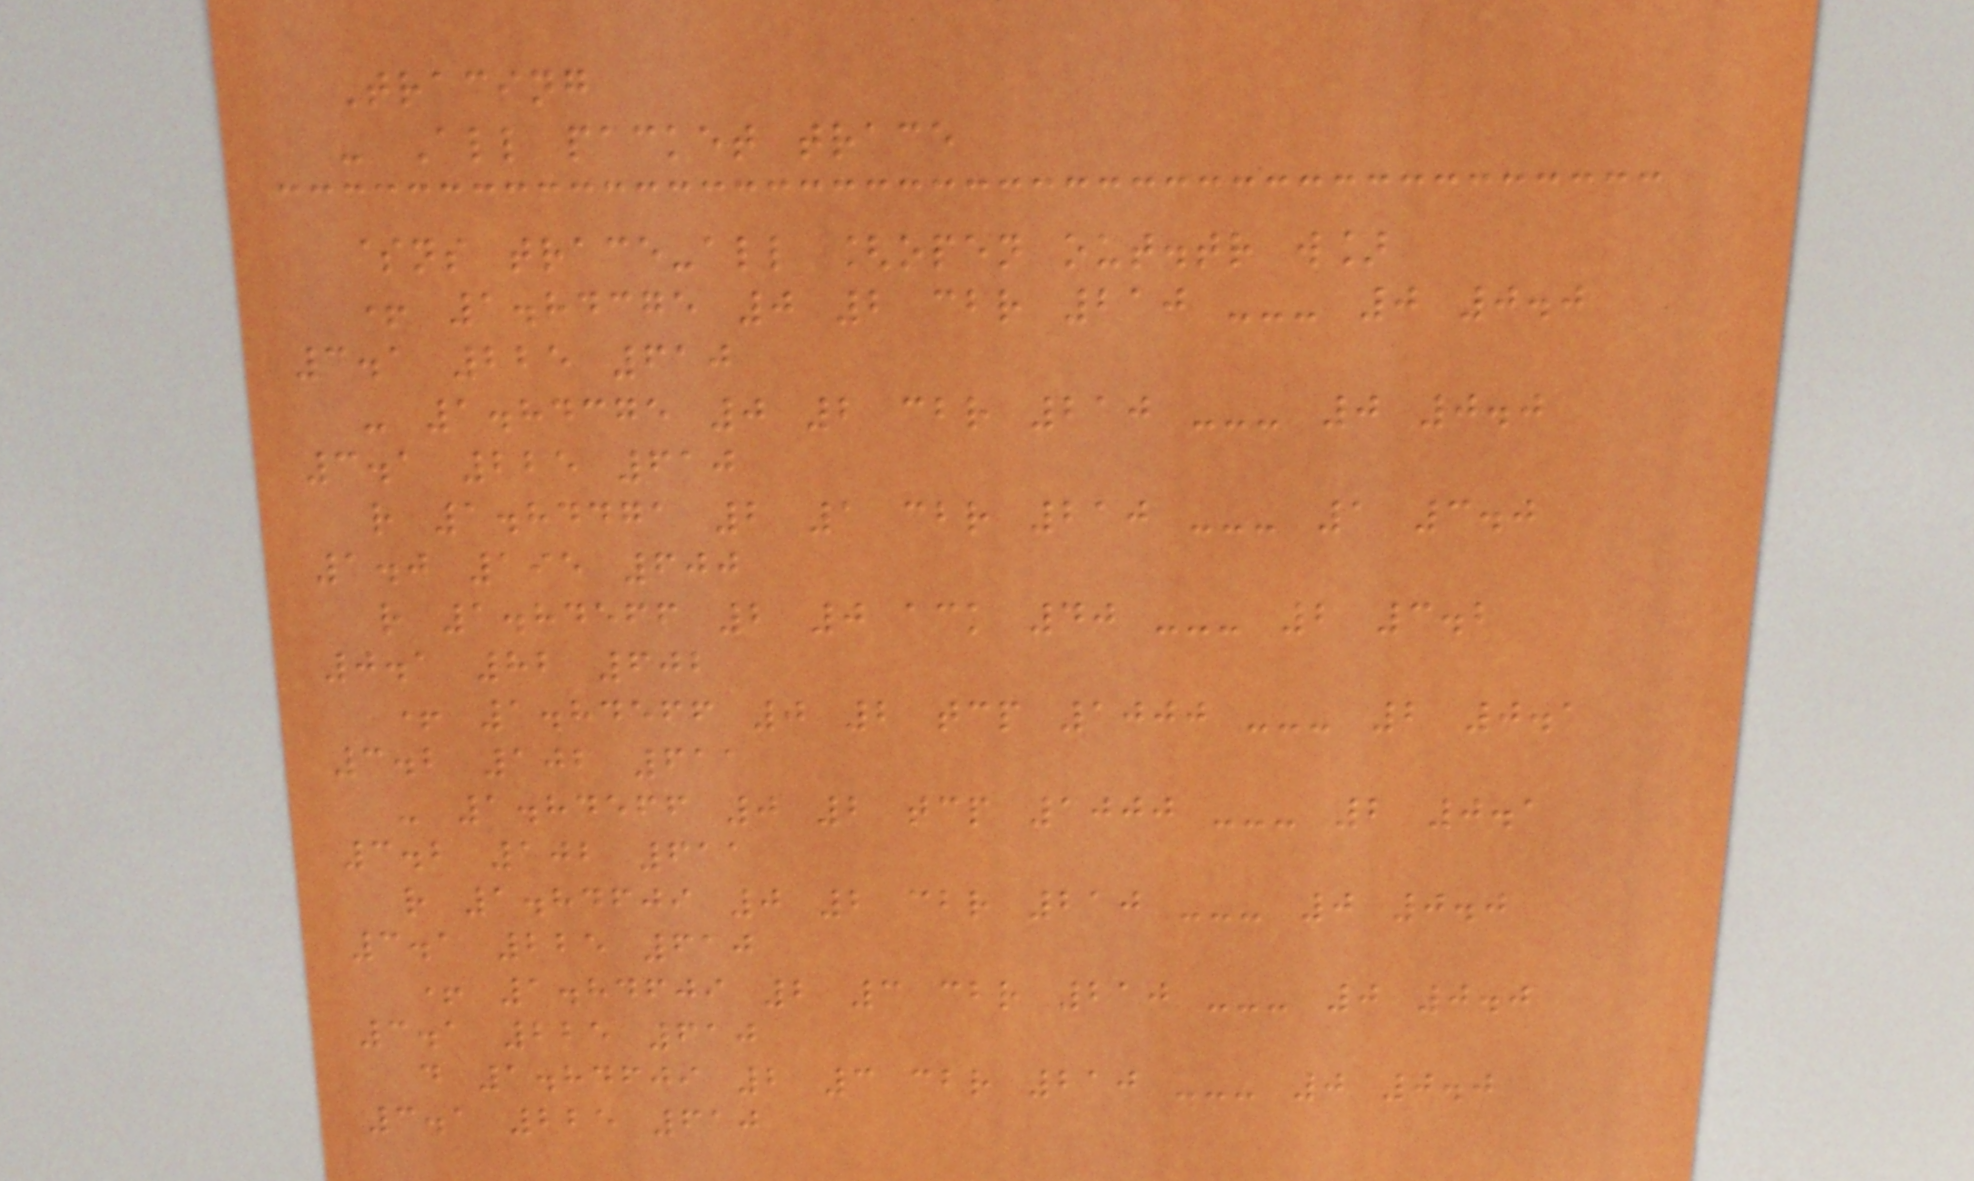Tracing
- All packet trace
$ns trace-all [open out.tr w]
+ 1.84375 0 2 cbr 210 --- 0 0.0
3.1 225 610
- 1.84375 0 2 cbr 210 --- 0 0.0
3.1 225 610
r 1.84471 2 1 cbr 210 --- 1 3.0
1.0 195 600
r 1.84566 2 0 ack 40 --- 2 3.2
0.1 82 602
+ 1.84566 0 2 tcp 1000 --- 2 0.1
3.2 102 611
- 1.84566 0 2 tcp 1000 --- 2 0.1
3.2 102 611
r 1.84609 0 2 cbr 210 --- 0 0.0
3.1 225 610
+ 1.84609 2 3 cbr 210 --- 0 0.0
3.1 225 610
d 1.84609 2 3 cbr 210 --- 0 0.0
3.1 225 610
